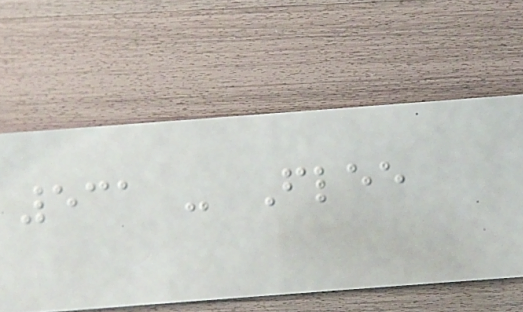531 - Flee
